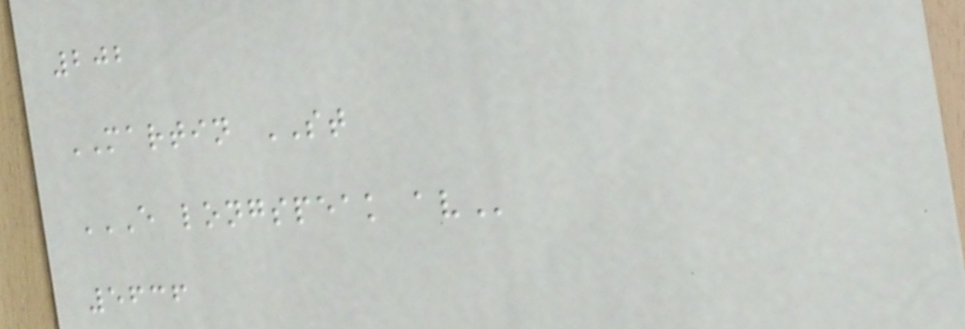202
MARTIN ST
E LONGSPEAK AV
5636
